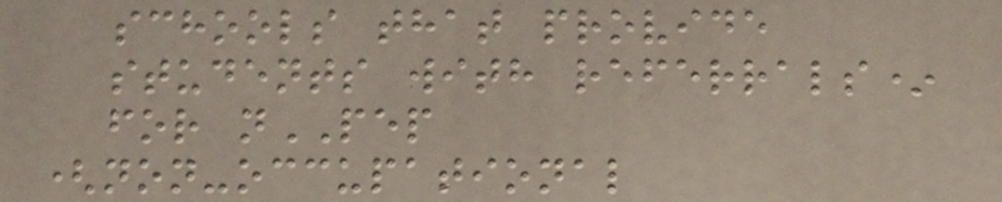schools that provide
students with referrals*
for nPEP
(non-occupational
